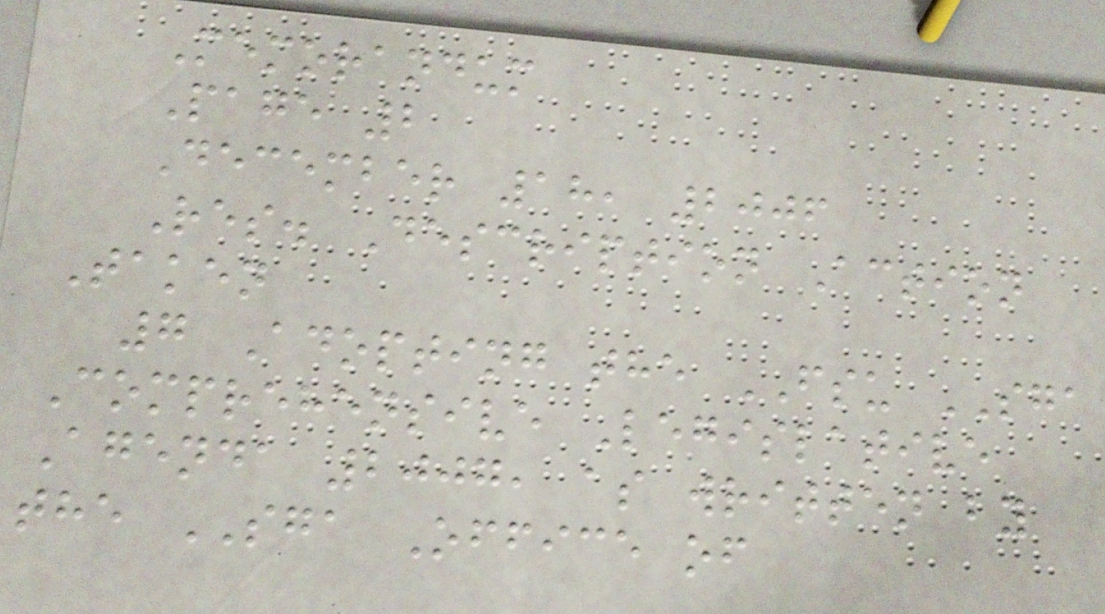Memorandum
Page 2
December 18, 2006
Res. Description Action
Taken
7 Adopting the FSU SGA
Comprehensive Legislative
Agenda 2007, as written by
the SGA Office of
